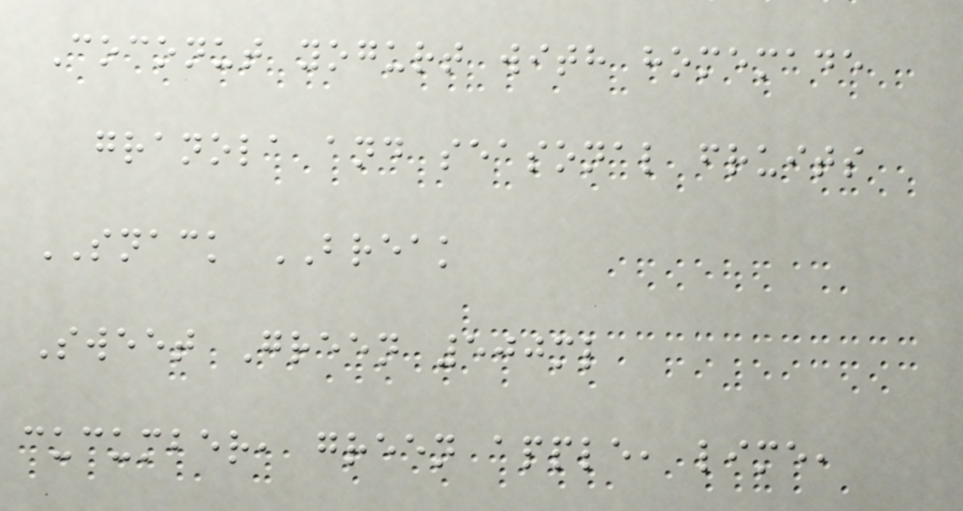Coconut yogurt with homemade
granola and seasonal fruits
SNACK BREAK
Sweet Green 500ml
cucumber, green apple, lime,
